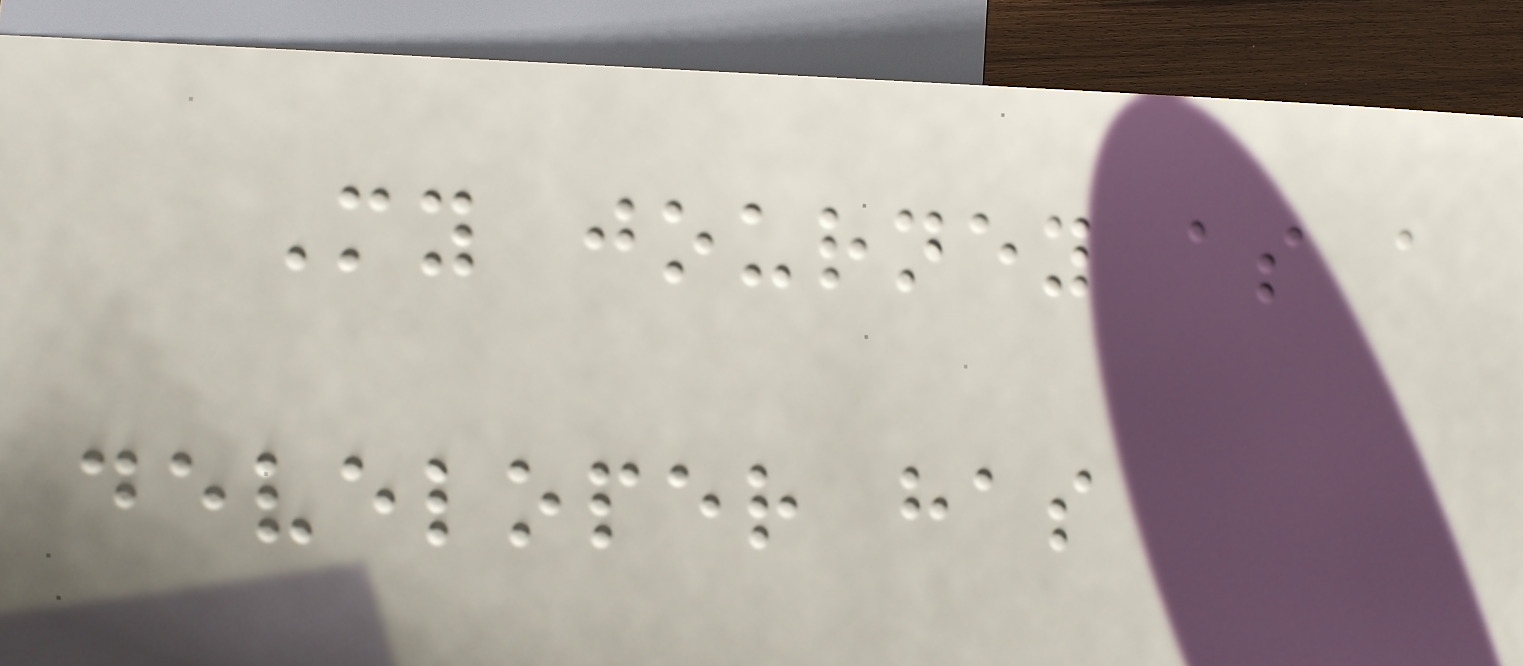My journey as a
developer has
